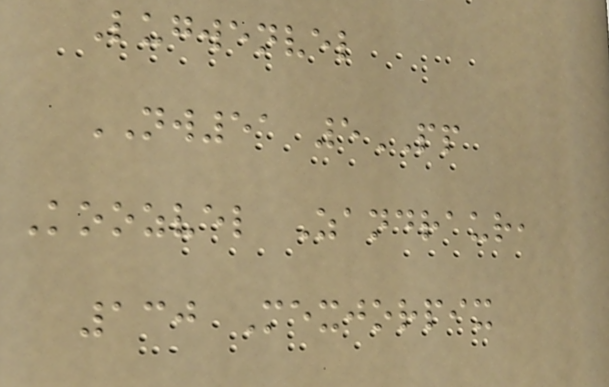Lugwenvel
NW51 5PP
Koozvel Zandraur,
130 Mexjorpix
